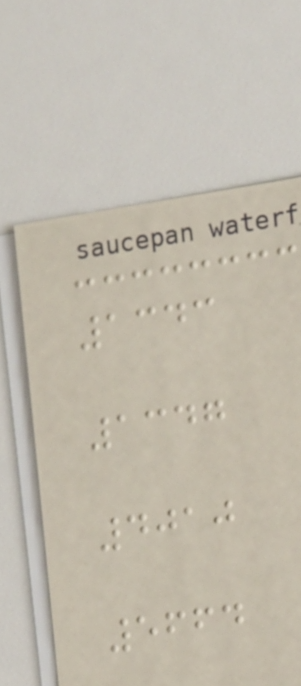1343
1347
4010
5664
